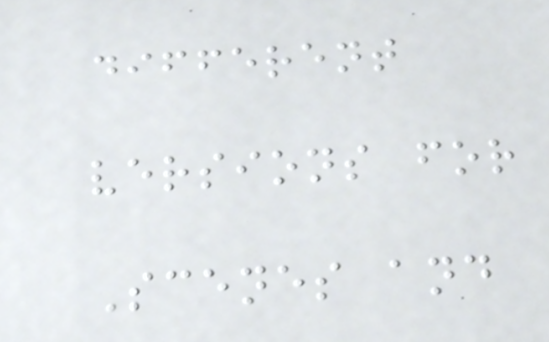different
versions for
Scenes and
